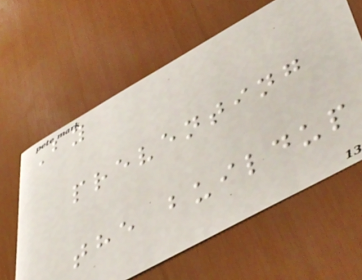By
preventing
the buildup
